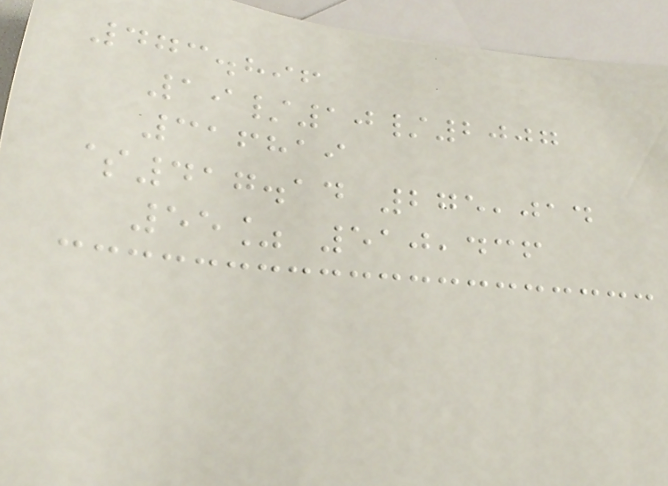473.896
19/10/2007
316819
$417.14 275,014
55% 510,436
